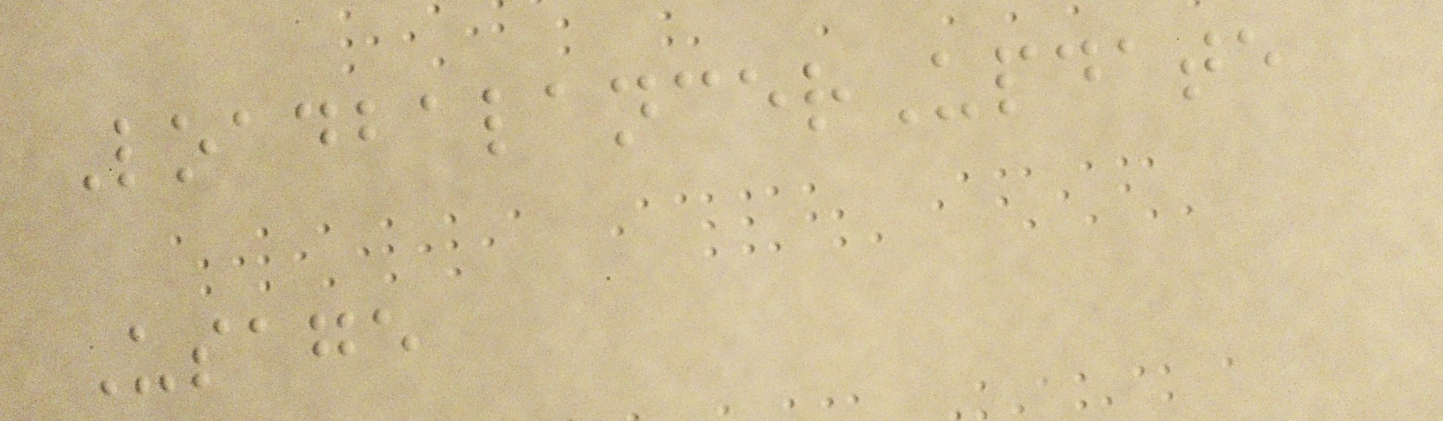LoadbalancerUpdate
Usage
